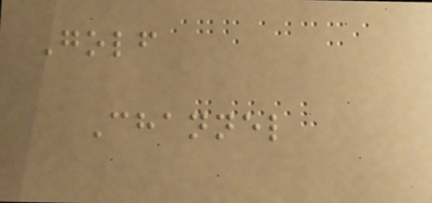Golf
Channel
